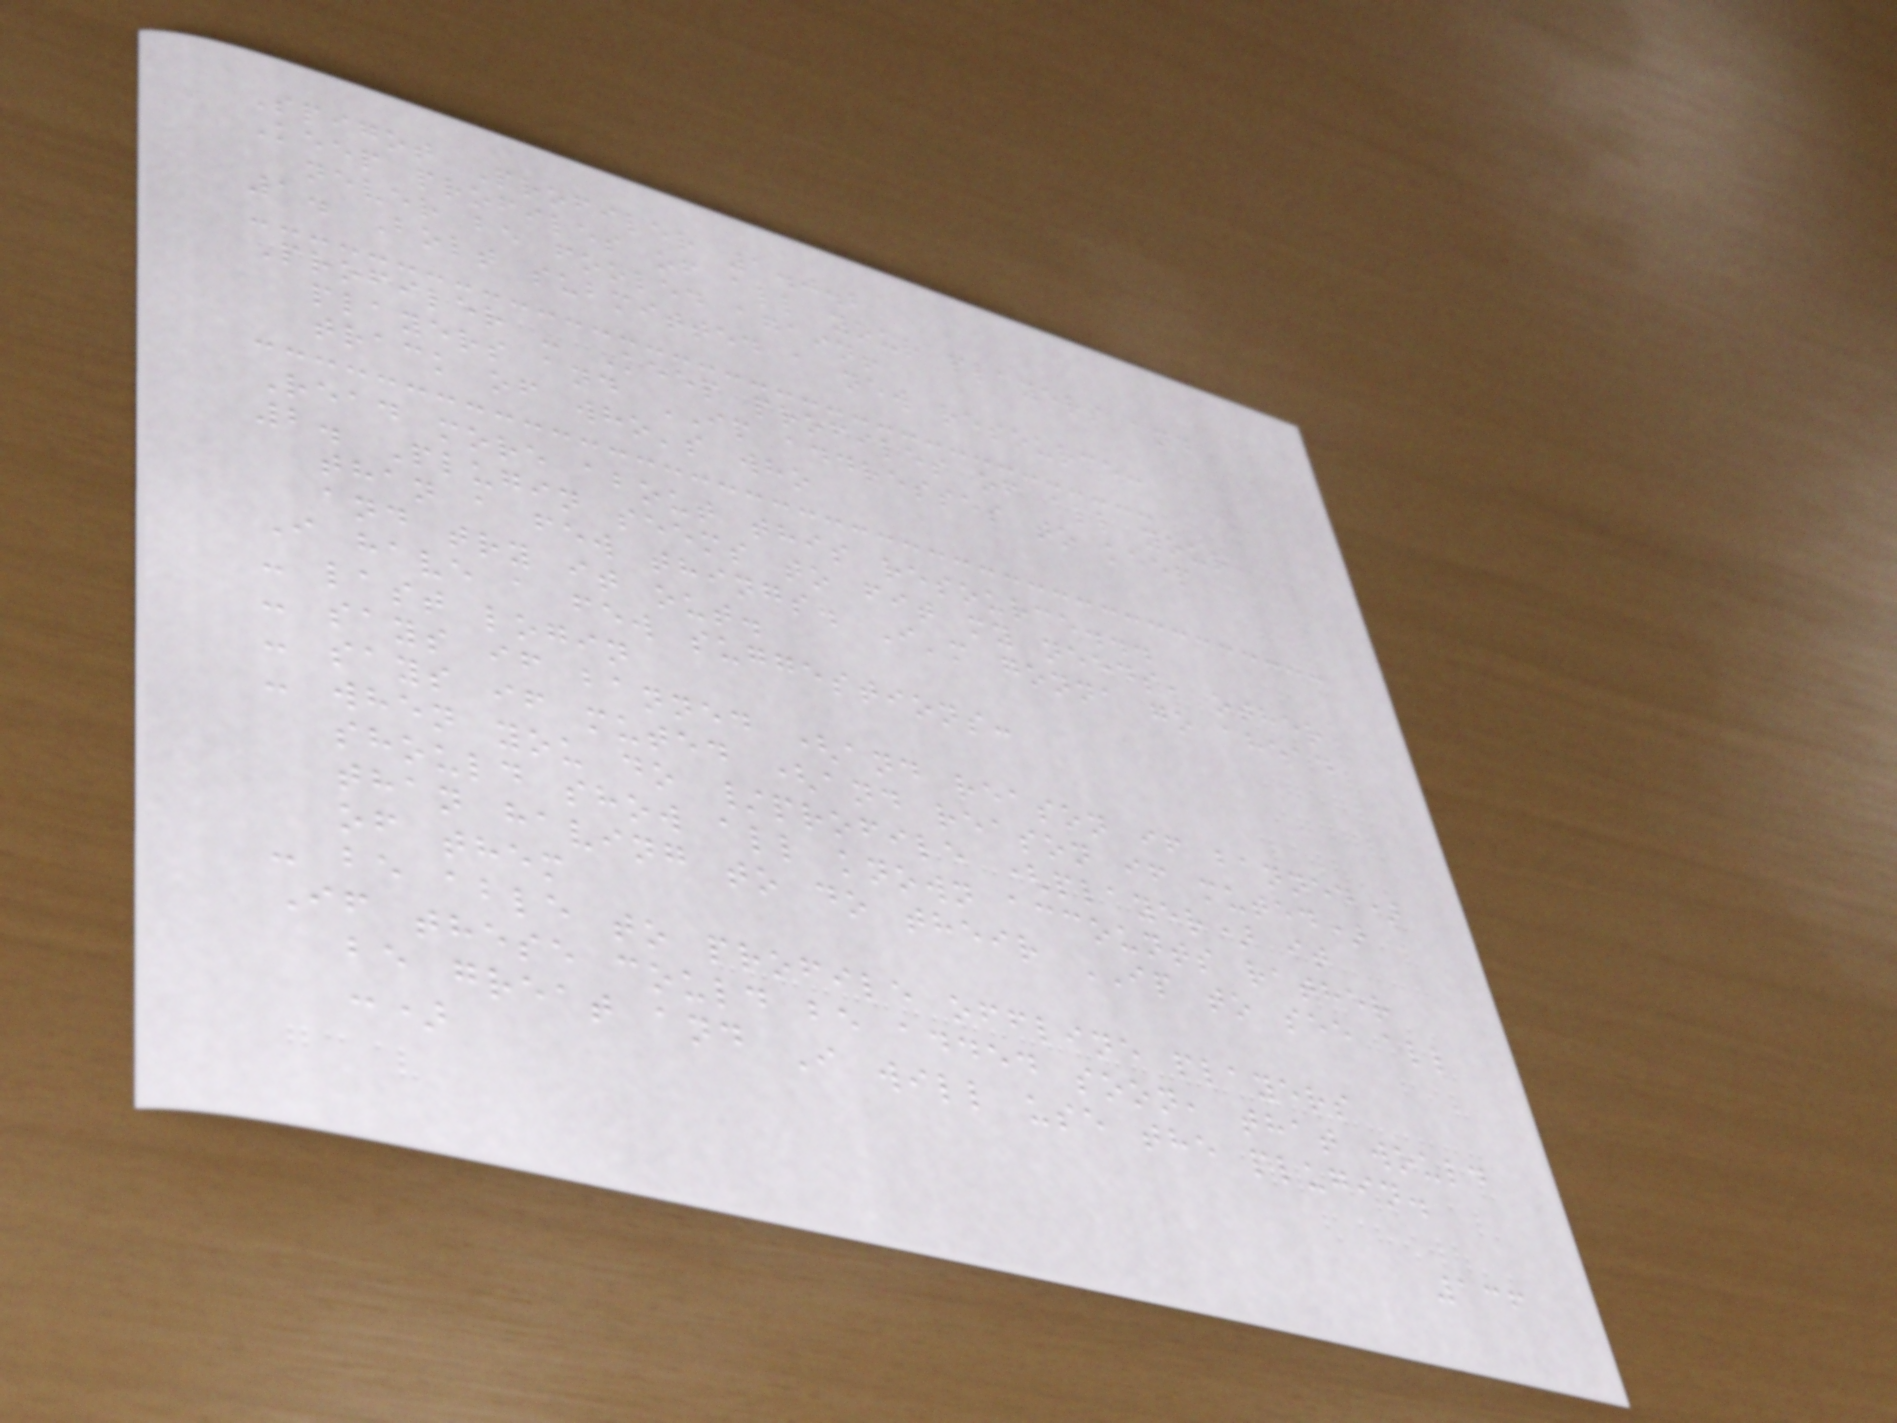Spigot Profiler 1.0.2
Keep profiles of all your players and
never be fooled again!
1. Bolt submitted a new resource:
Profiler - Keep profiles of all your
players and IP addresses to keep
track of who's who
Read more about this resource...
2. Plugin seems to fit my needs, other
than a few things. I'm gonna go ahead
and try it out.
I have a few suggestions:
- last login
- says if banned (and reason if banned)
- says if muted (and reason if muted)
- when you do /profile (player) it
should show all known accounts rather
than having to do their IP to see all
of them
- be able to profile offline players
If these could be added soon, that would
be great and I will use the plugin.
:)
136
